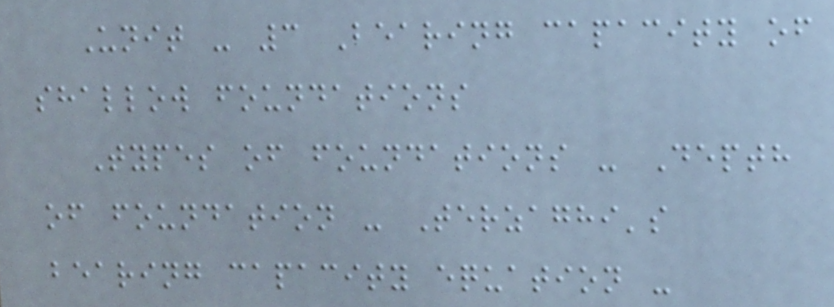Unit - 3 Bearing capacity of
shallow foundations
Types of foundations - Depth
of foundation - Terzaghi's
bearing capacity equation -
